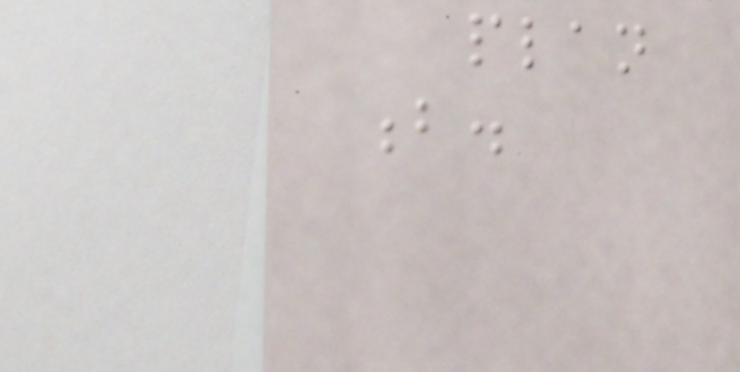plan
b.
